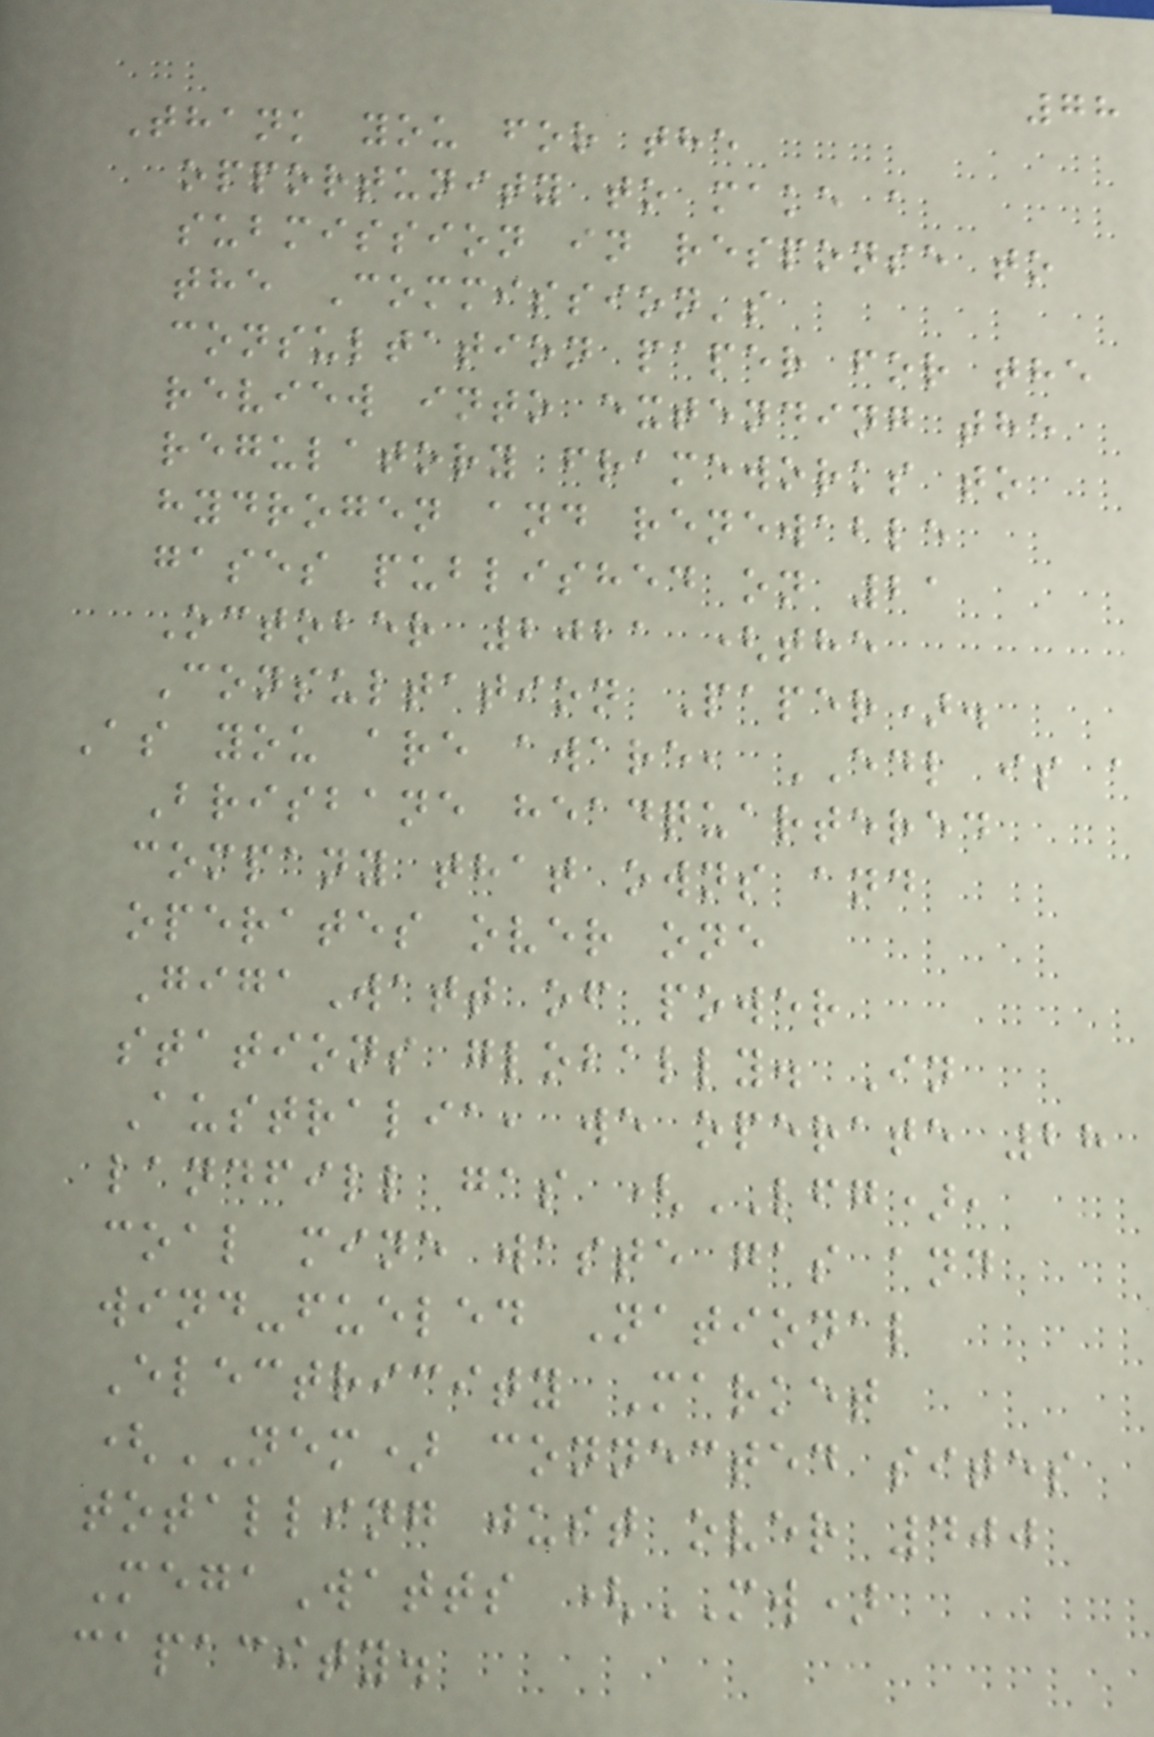78
Thank you for the
opportunity to make a
submission in response to
the Commission's
consultation paper for the
review into extending the
regulatory frameworks to
hydrogen and renewable
gases published on 21
October 2021 (the
Consultation Paper).
As you are aware, EDL is a
Brisbane headquartered
company that owns and
operates over one
GigaWatt of power
stations globally. In
Australia, we operate 28
landfill gas (LFG),
coal mine waste gas and
wind-fueled National
Electricity Market
(NEM) connected sites
totalling just over 400
MegaWatts (MW)
capacity.
